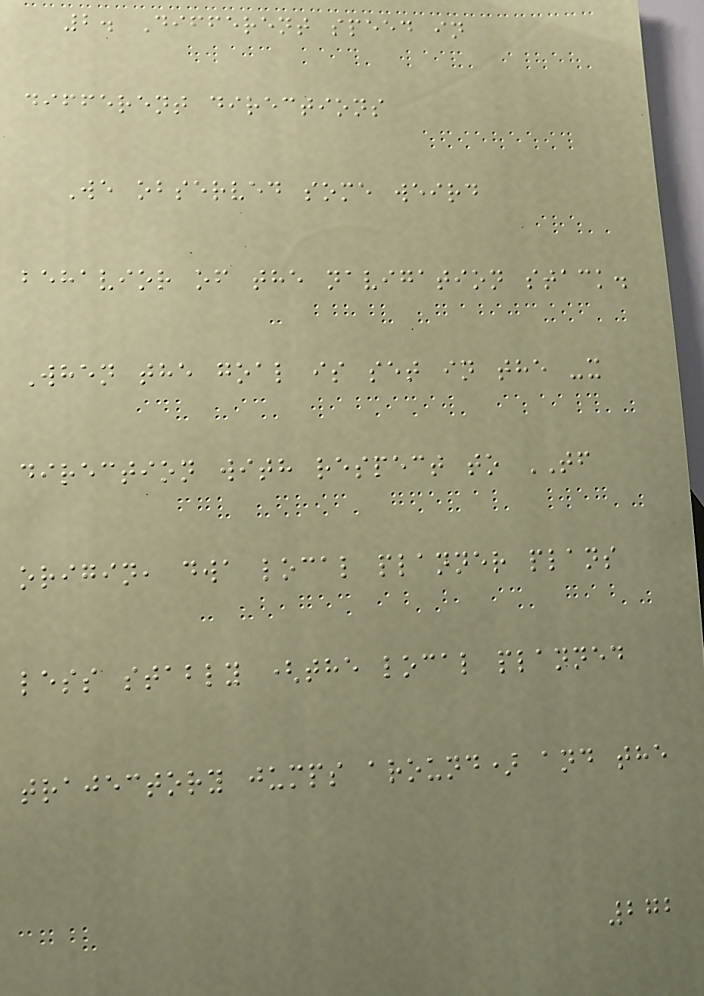2. Different speed in
different directions
We observed some weird
behavior of the navigation stack.
When the goal is set in the -x
direction with respect to TF
origin, dwa local planner plans
less stably (the local planned
trajectory jumps around) and the
272
